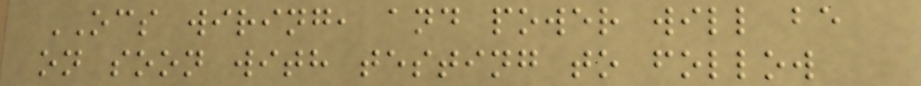OCS wiring, and power will be
on soon with testing to follow
